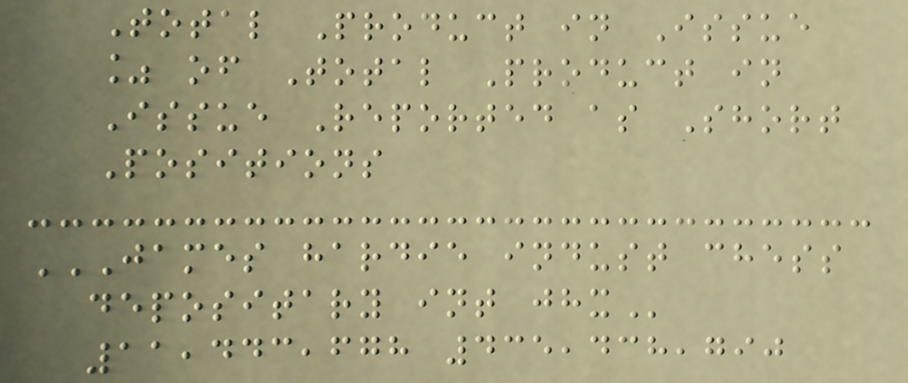Total Product in Issue
% of Total Product in
Issue Reported as Short
Positions
JAMES HARDIE INDUST CHESS
DEPOSITARY INT JHX
11,443,678 435,438,790
